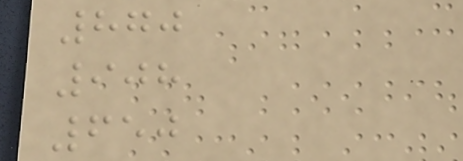870
908
650
